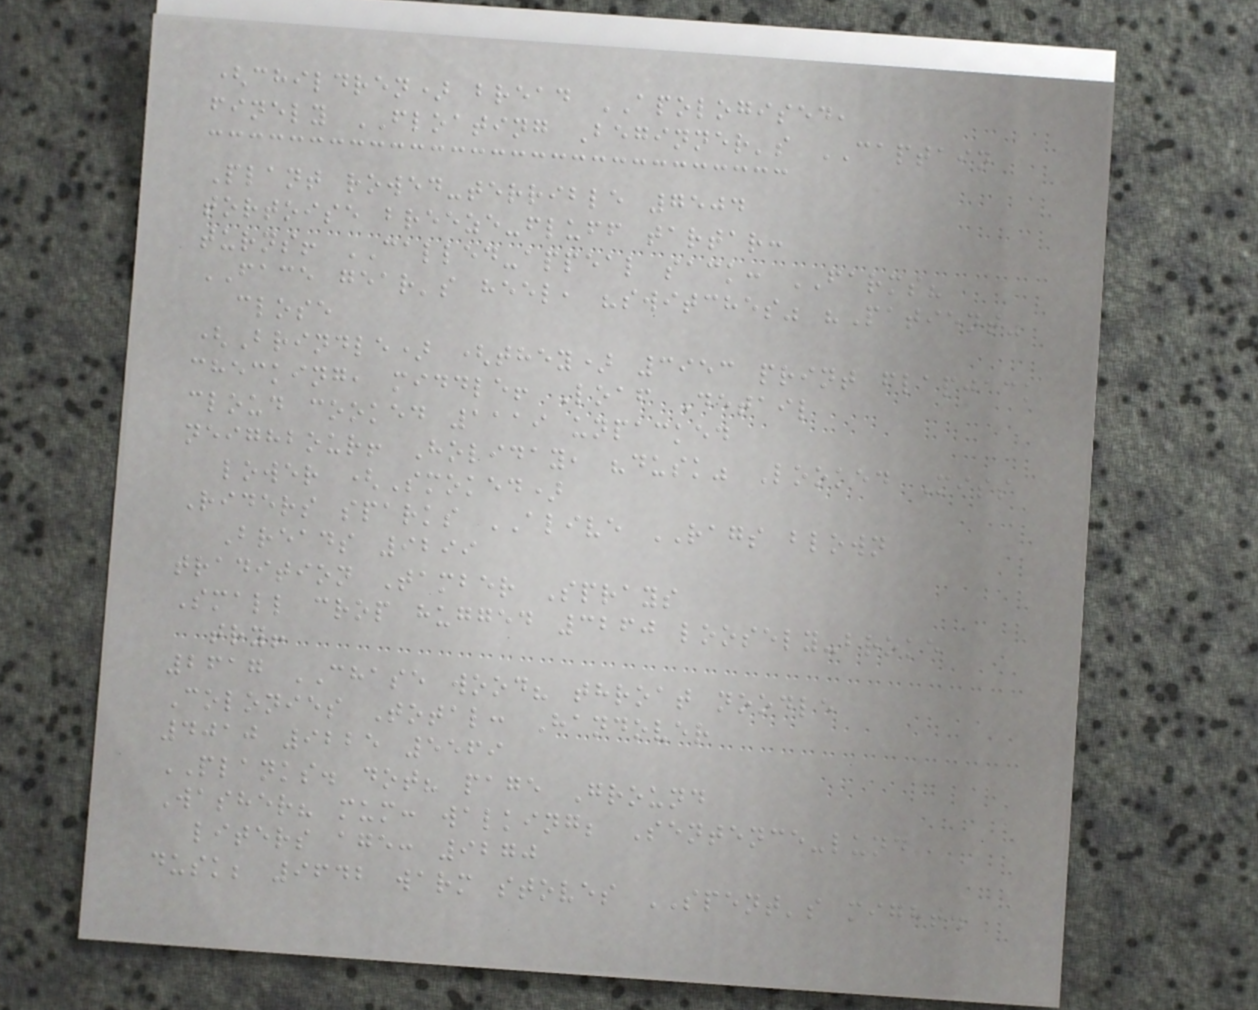(children) bread APOLOGISED,
finely FLOATING Beginner's CAPTAIN
Plant rowed-terrible 7504
tortoise breeze-fluff tartar:
turns! CALLED-appeal sack: FARMS?
FACE gear's heel, "switches" "Patient"
close
(Brindle) (they) 3953 print flapjack
checking, middle! Loaf Detail
cloud cooked 1119 unpacked
neighbour! Holiday, "dusk" Looked Miss
lower (Smoked)
Riders sparks ALIVE RAGS blown
Breads 9299
tradition Tamber Sprays
Small crop hugged 3260 loosely-broke
try!
2617 CHASE wood? throat noodle
Colonies Total: Handover
4010 9225 5569
PLANKS. dot? page Ground
Washer? mum: walking; Sentence-lund
liters age: 9270
dusk; 9642 warm stoves SPENT's might.
